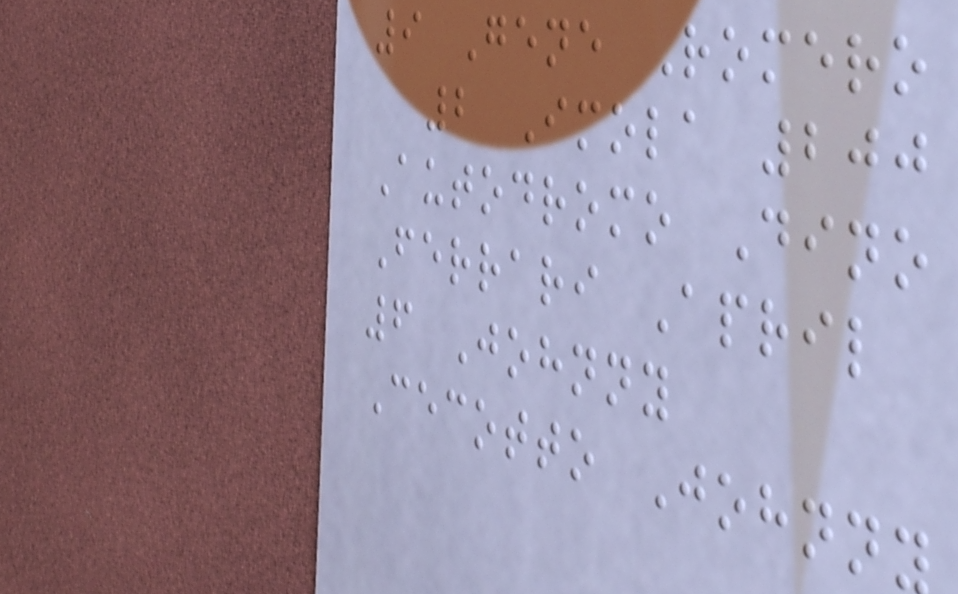9 Gene Romero
2 Imola 200
Autodromo Dino
Ferrari April
6 Johnny
Cecotto Johnny
